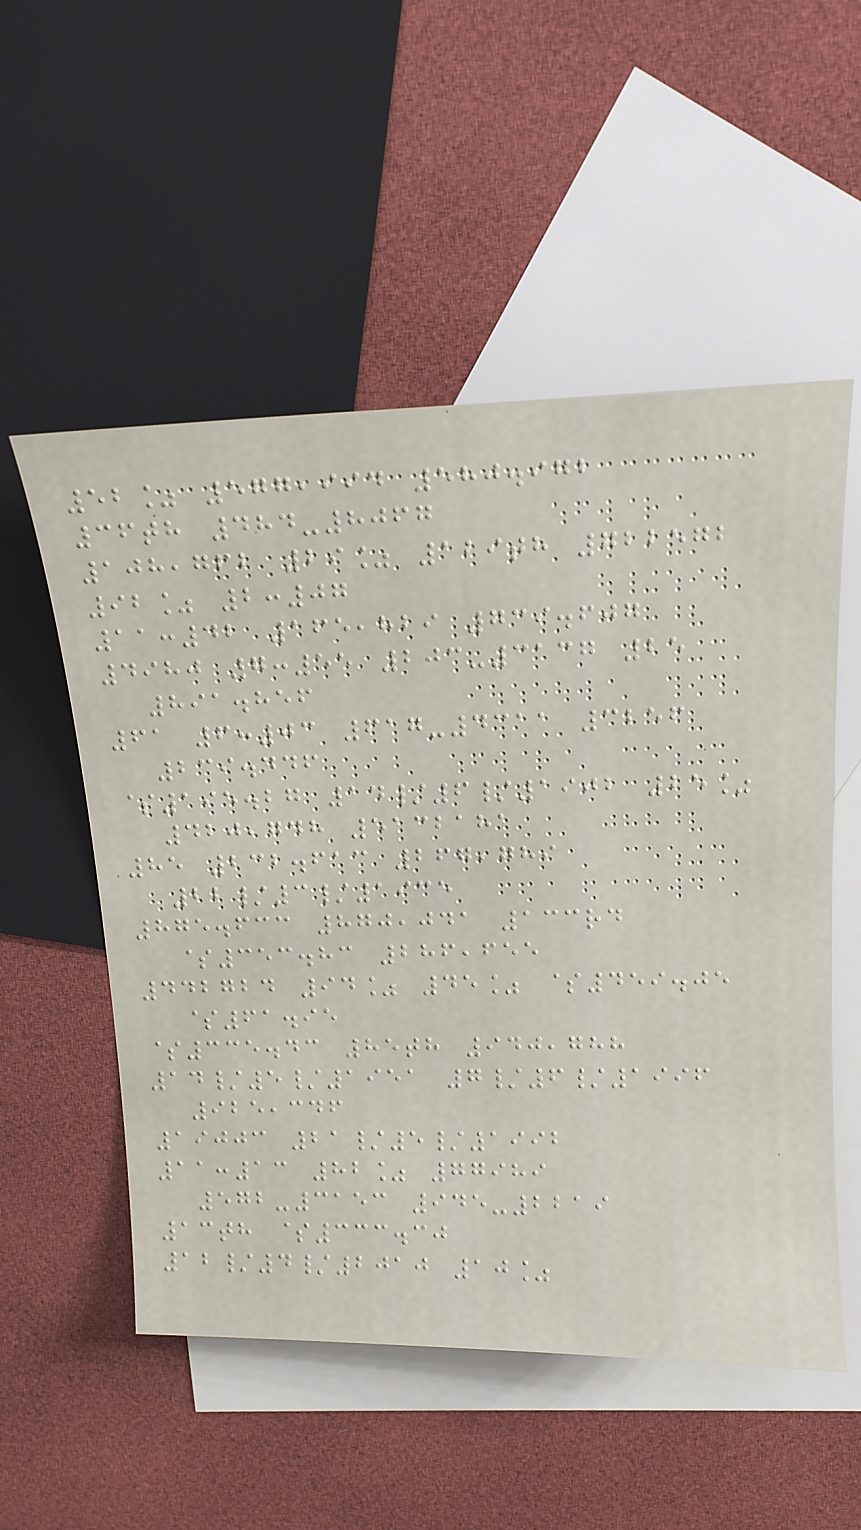52% 577,994 580.972
36th 484-8067
108,762 29% 129th 722572
92% 2:07
11:42 165,829 739.607
4980 7:55 203-3137 25
891.856
61 6:03 617-4311 3256
239.446
$195.27 14/6/1902 25%
420,748 5132181
85 232.613 267,789
22/3/1935
875.633 870,041 133rd
$353.83 286,655
442724 94% 45% $459.05
$61.95
$335.43 85th 940,788
14/5/1951 7/6/1996
925,346
19003 21/5/1992
11:13 82% 77989
572-3153 945-2219
13th $333.30
12/4/2010 10%
